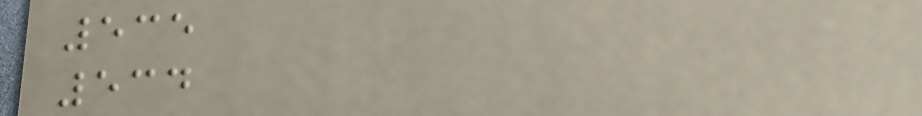535
534
